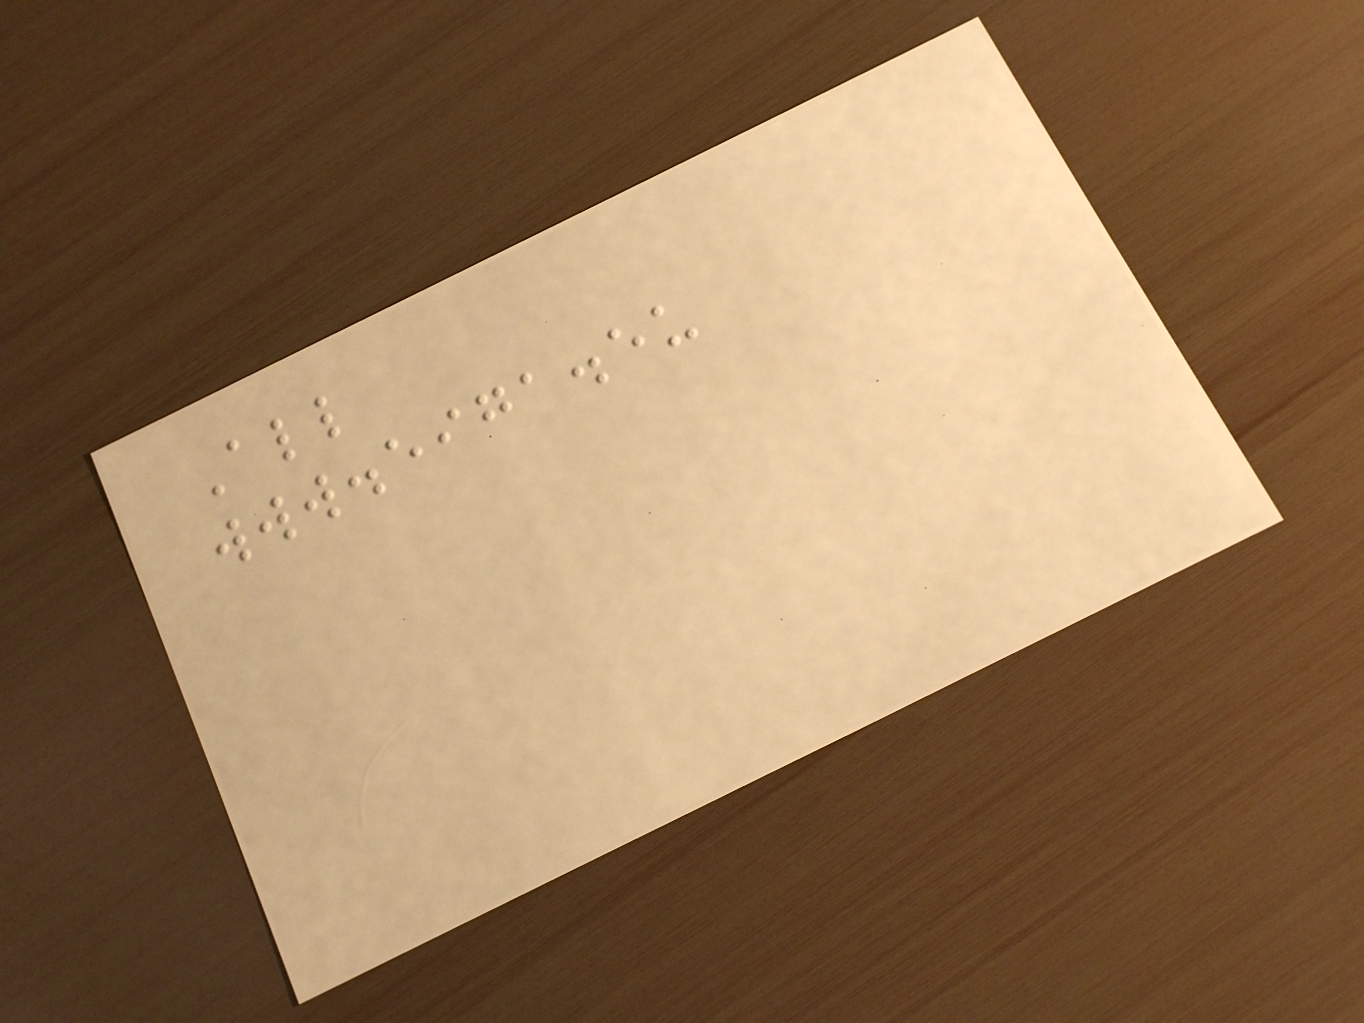All
www.eiga.eu
